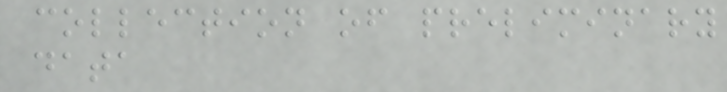collection of preliminary
data
